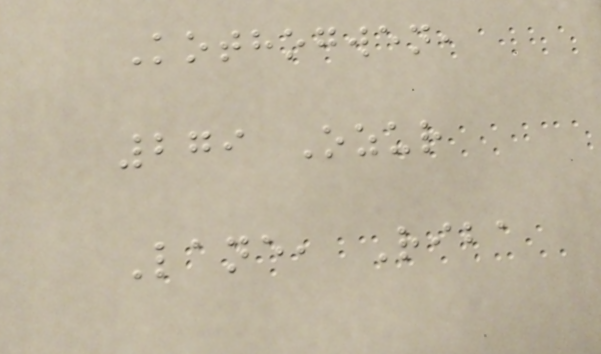Kothogwen,
279 Ozur
Lane, Riba
